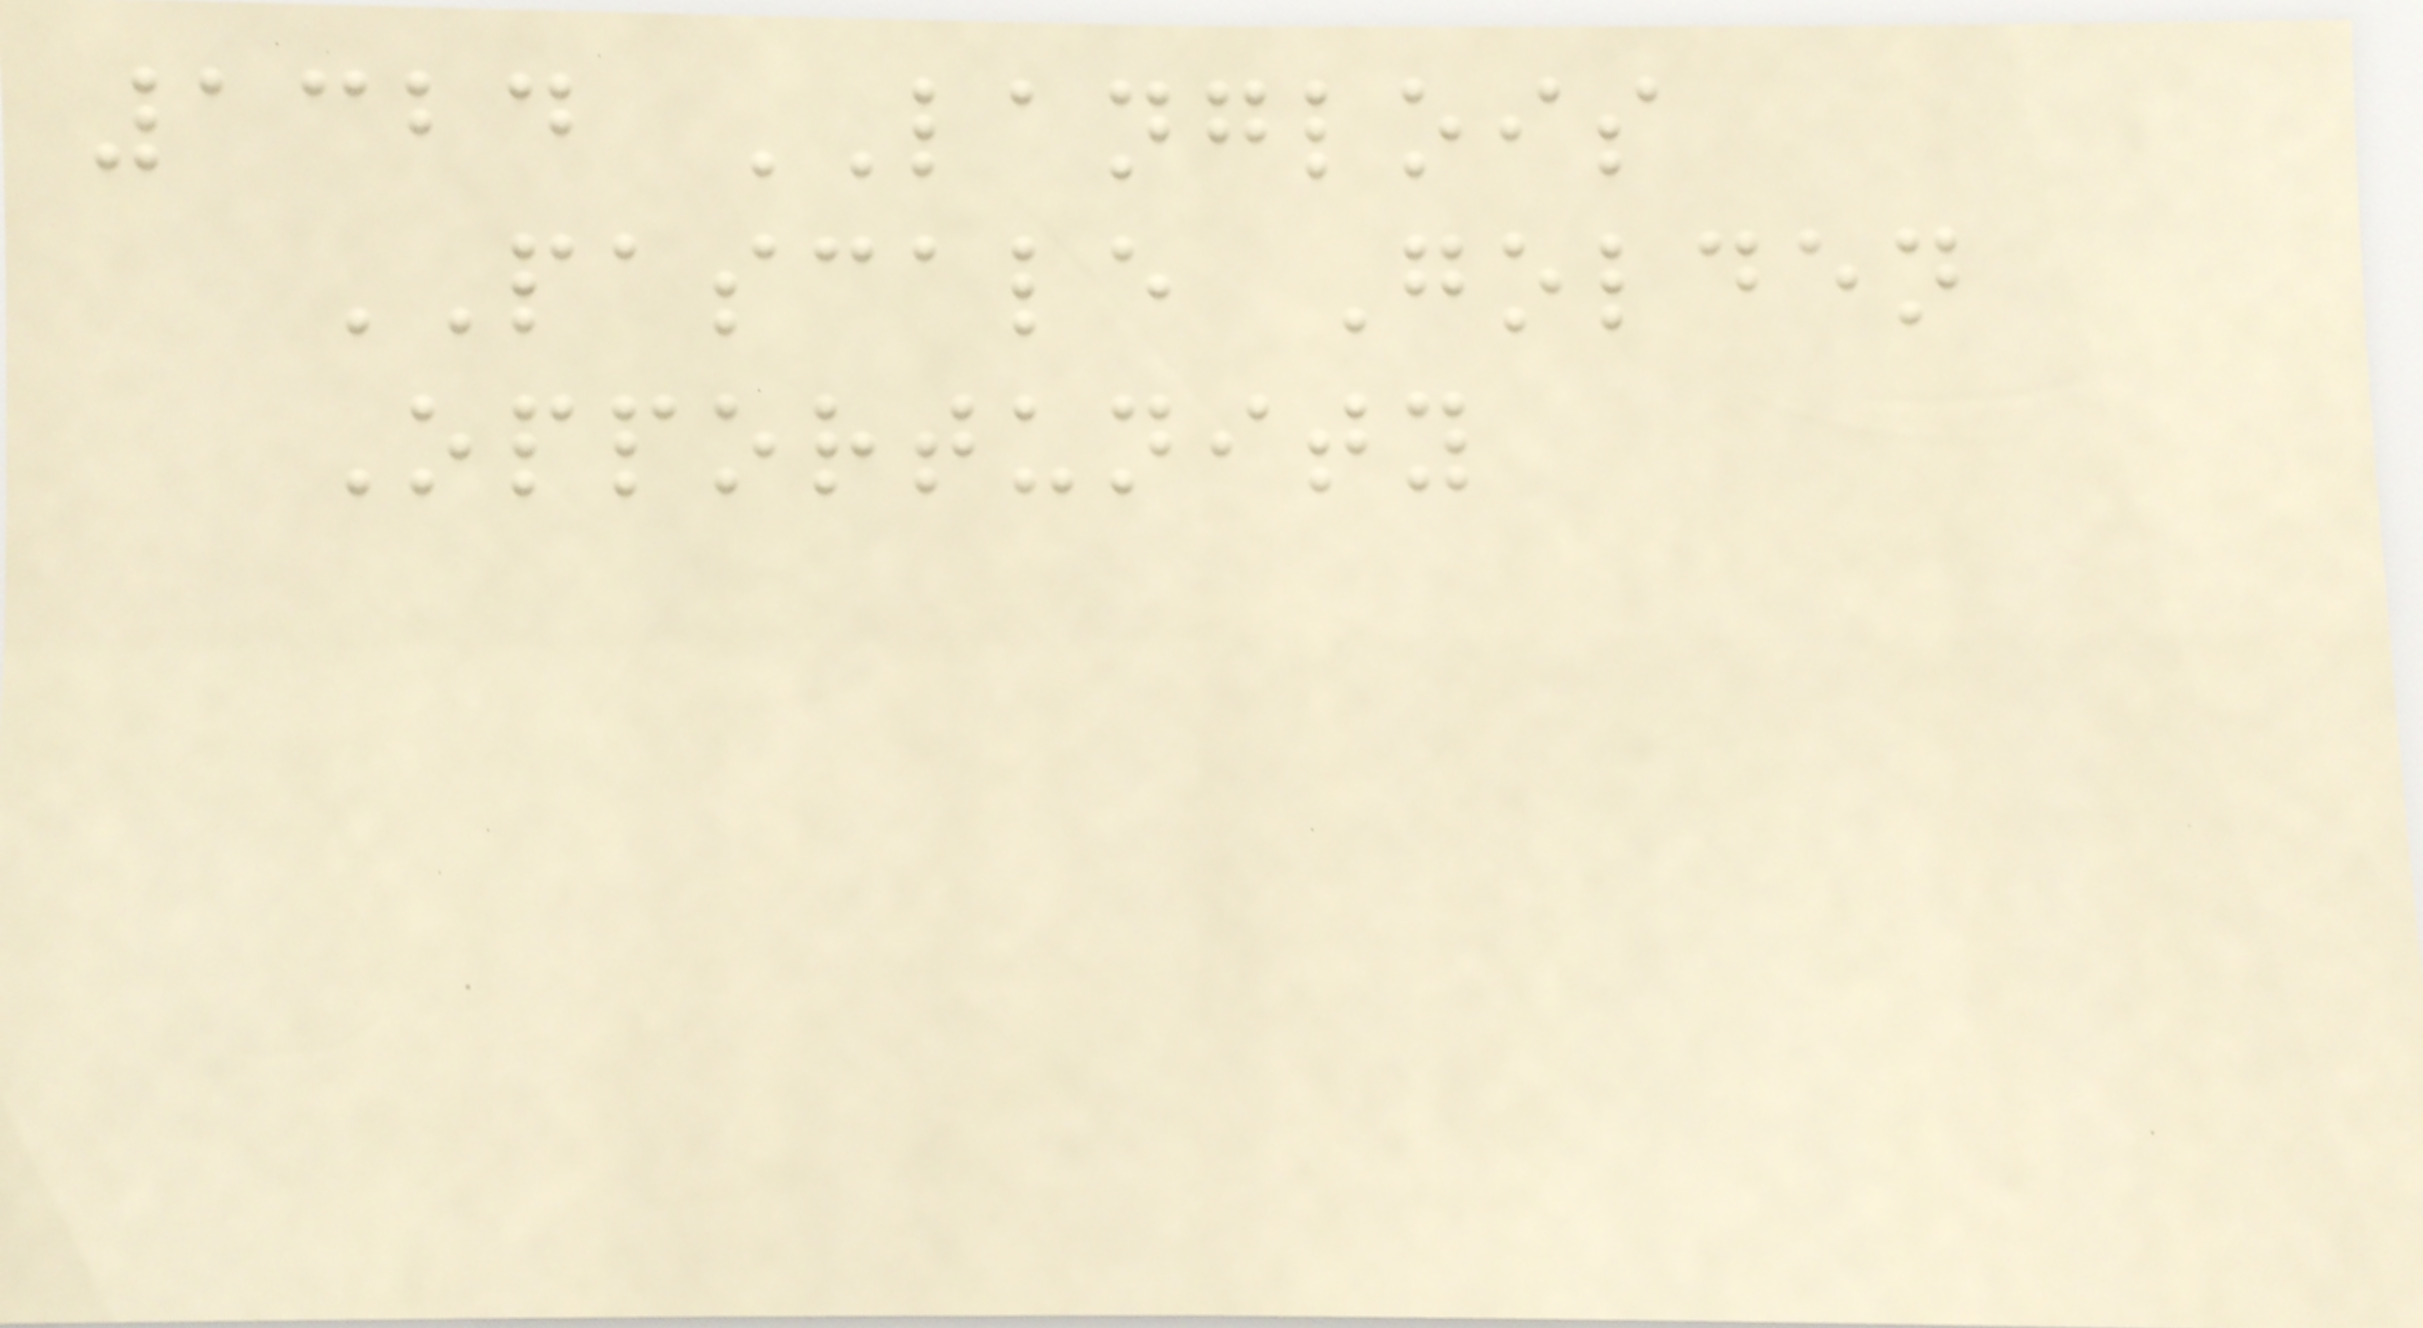1324 LANGLOIS
PASCALE Golden
Opportunity
